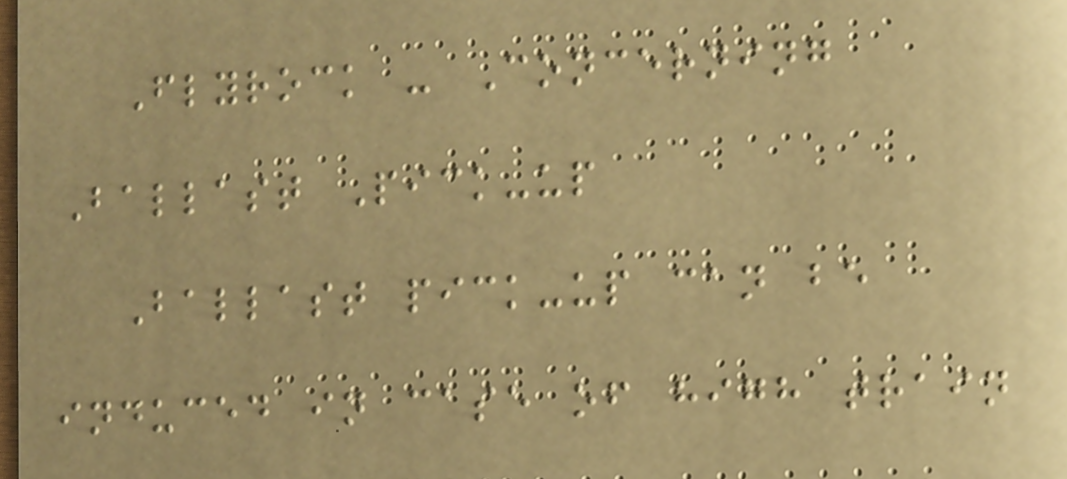Flyrock - Concerning
Ballast Pick-up
Ballast pick-up can be
induced in case of high train
